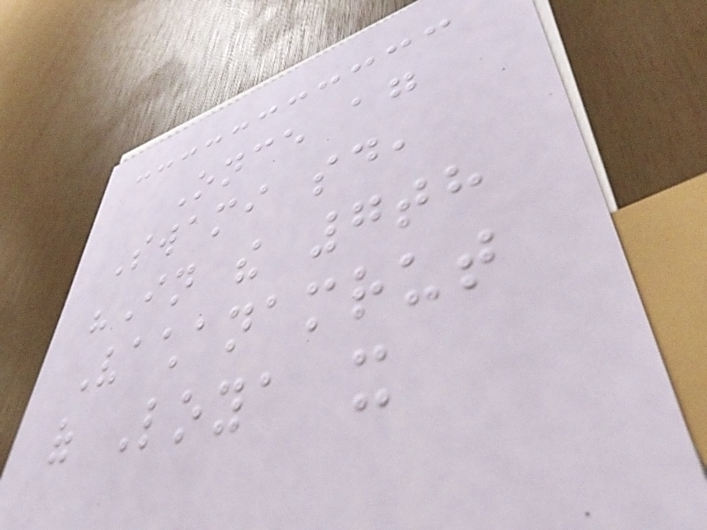Once again
Swami said,
"In the 7th
Vachanamrut
of Loya it
